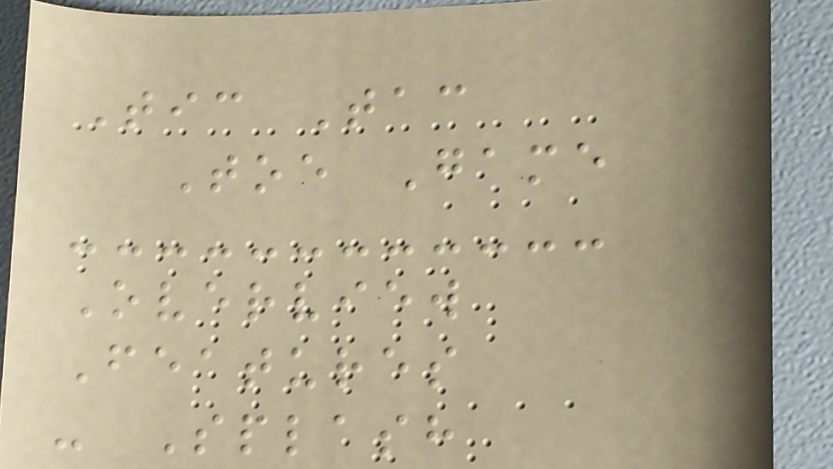Tic Tac
Toe Game
Overview
Features
- Splash
